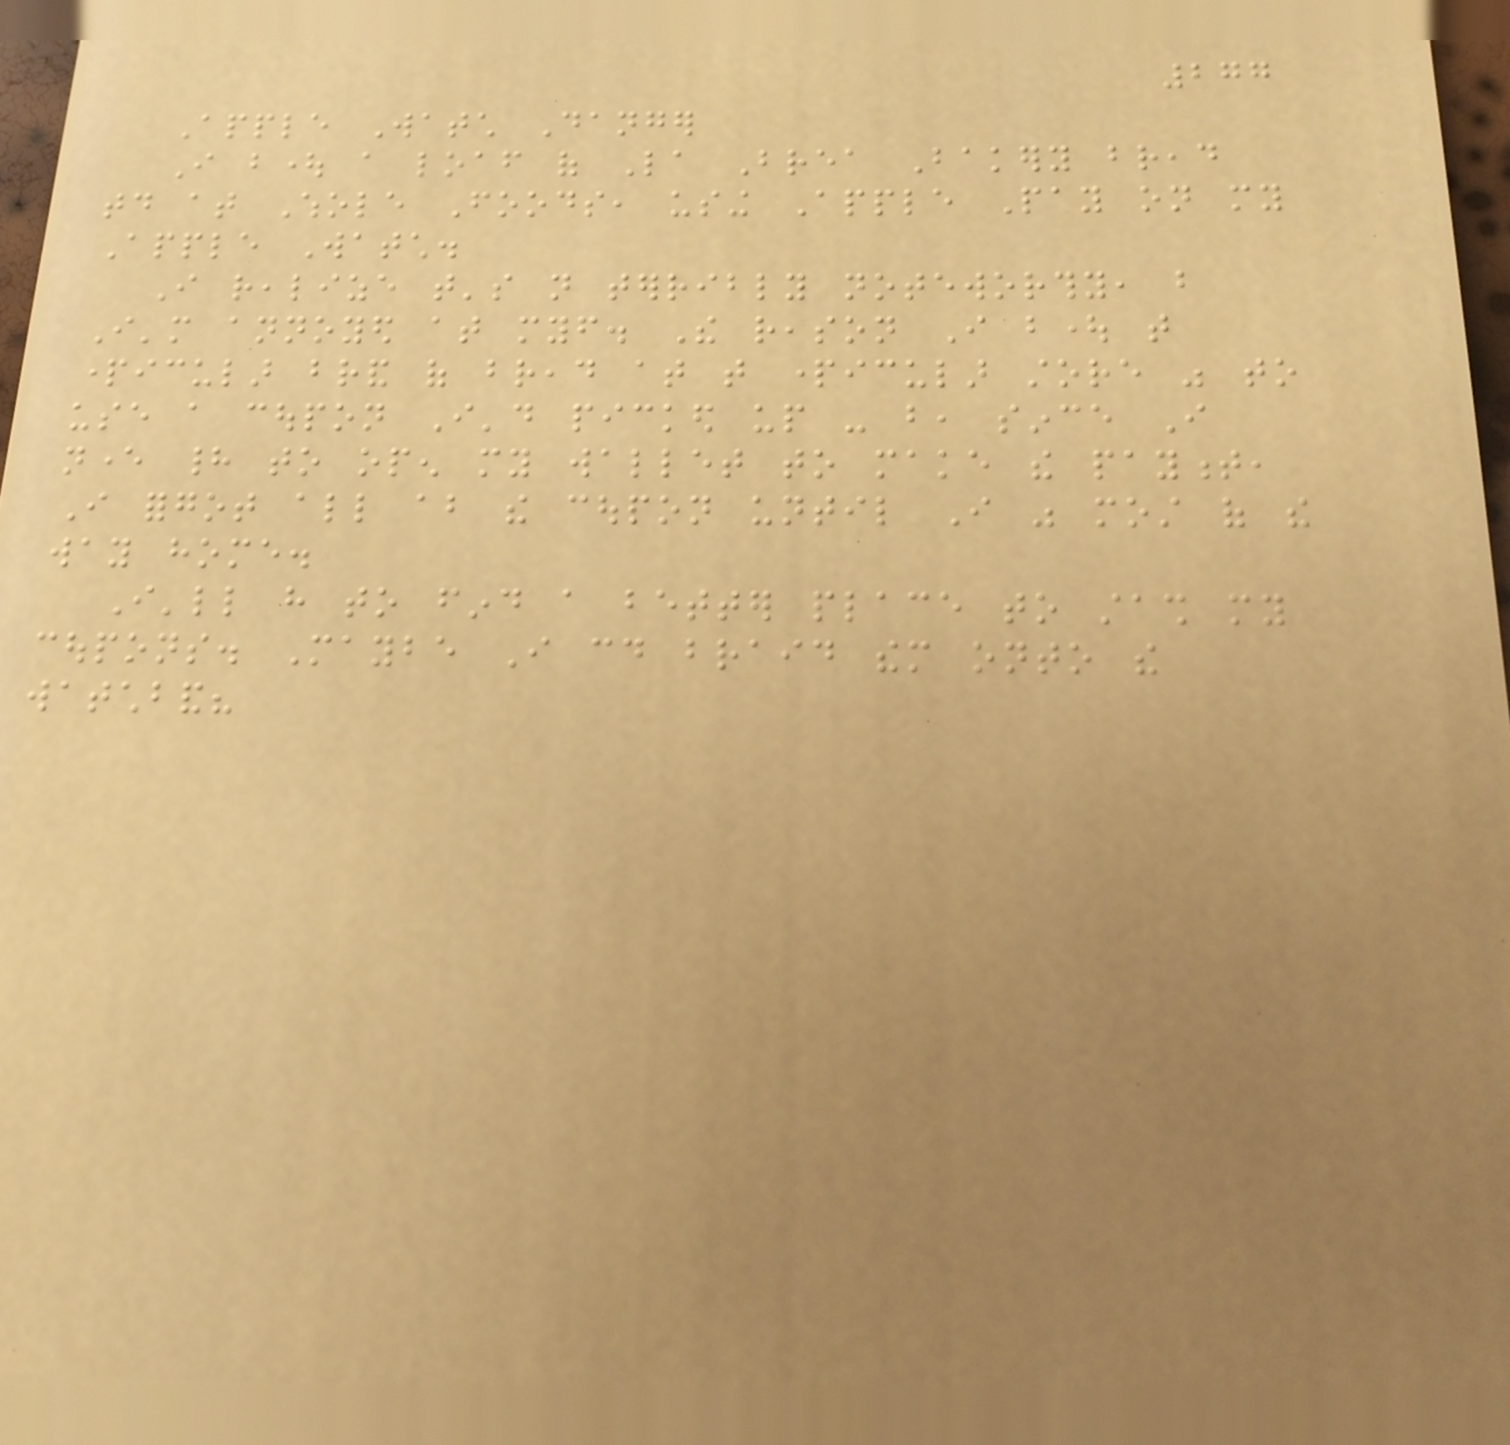277
Apple Watch Danger
I bought a loaf of La Brea Bakery bread
today at Whole Foods, using Apple Pay on my
Apple Watch.
I realize that's not terribly noteworthy, but
I'm annoyed at myself. The reason I bought that
particular brand of bread at that particular store was to
use a coupon I'd picked up - but, since I
never had to open my wallet to make the payment,
I forgot all about the coupon until I was most of the
way home.
I'll have to find a better place to stash my
coupons. Maybe I could braid them onto the
watchband?
